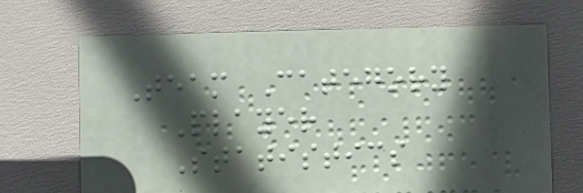Team Category
Player
Statistics
